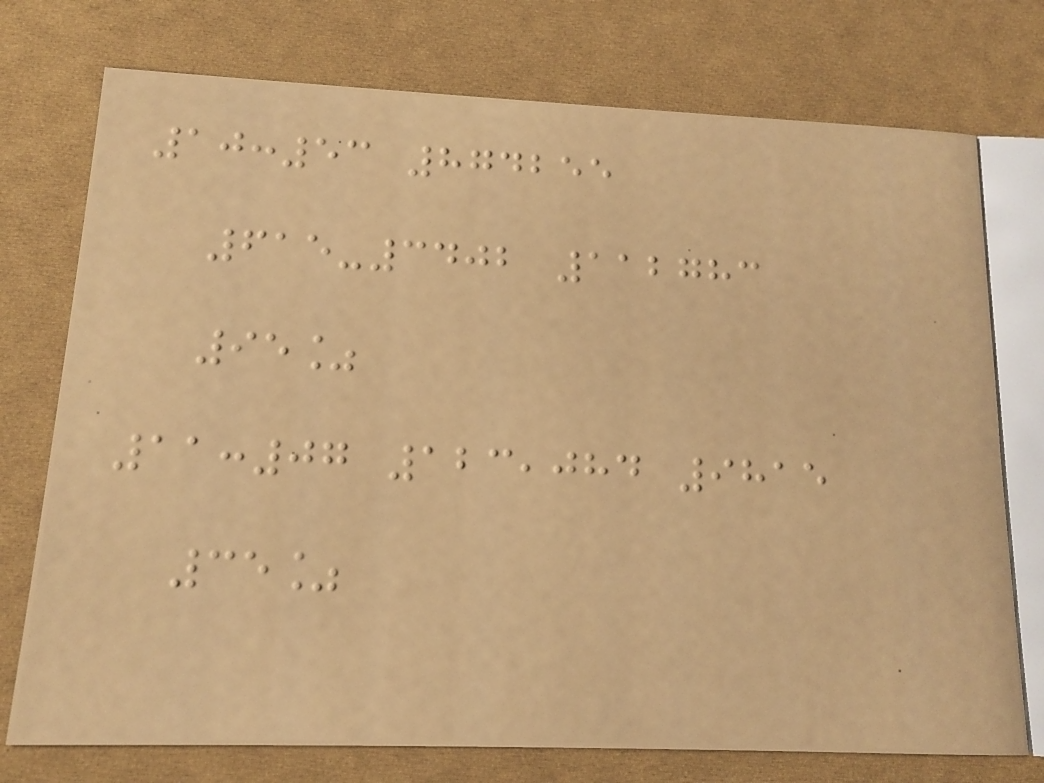10:53 874255
615-3402 112783
95%
11:07 123,084 9815
35%
